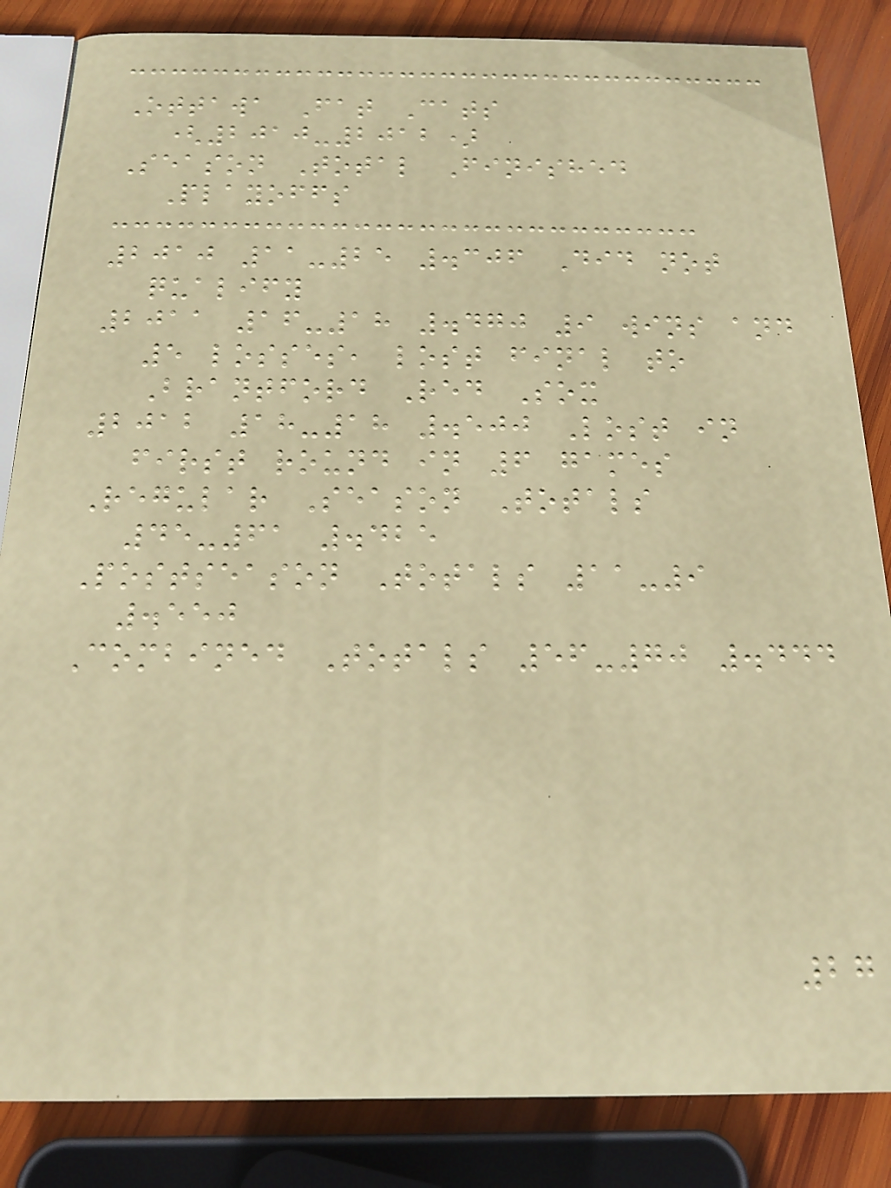Ottawa Fat Cats
(2010-2012)
Season Total Finished
Playoffs
2010 11-25 .306 Did not
qualify
2011 16-18 .470 9 wins and
5 losses, lost final to
Brantford Red Sox
2012 18-18 .500 Lost in
first round in 6 games
Regular Season Totals
45-61 .425
Postseason Totals 11-9
.550
Combined Totals 56-70 .444
27
